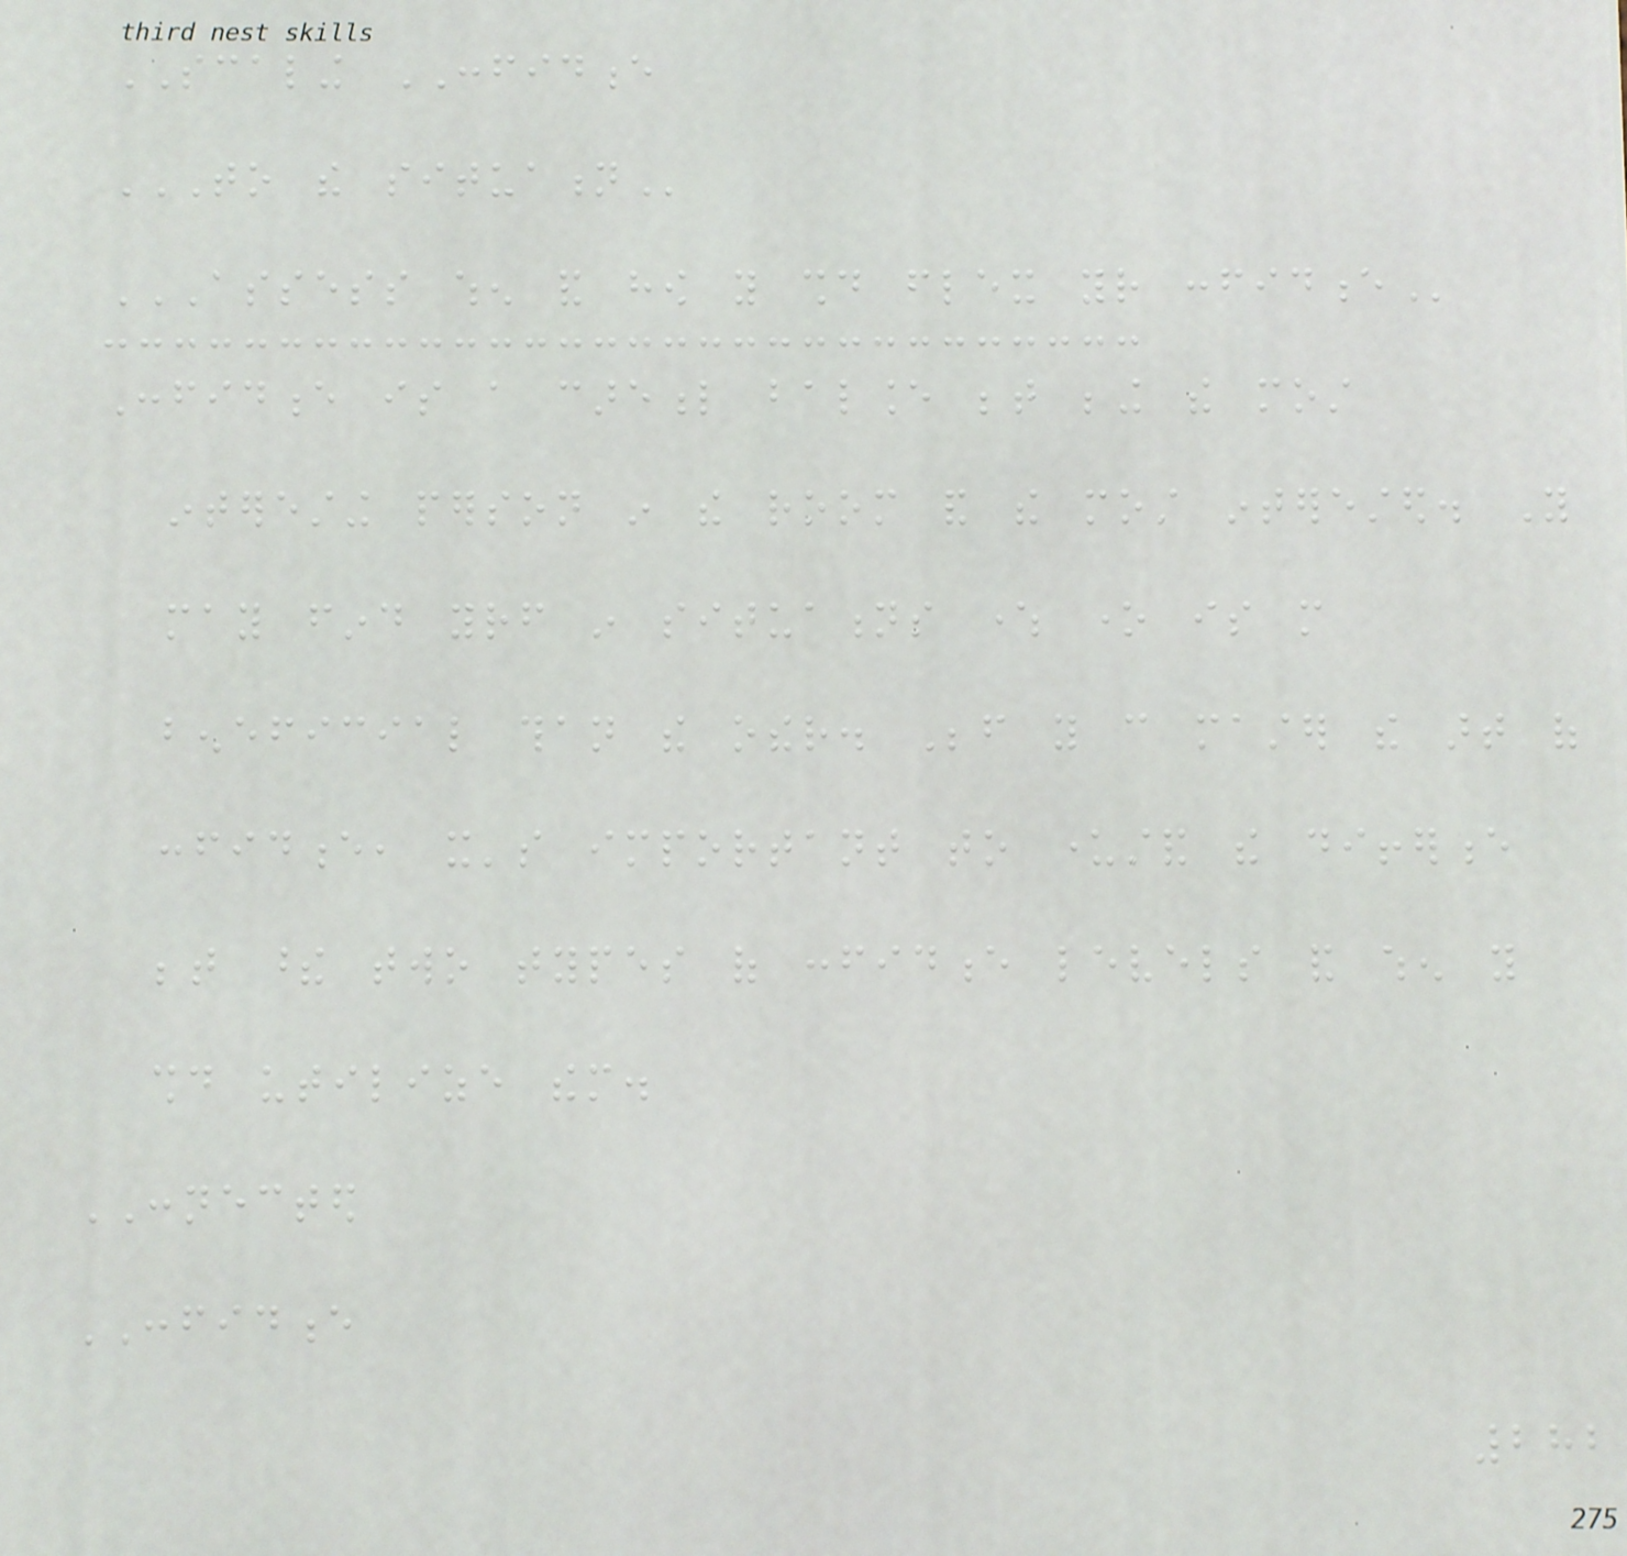SCALING CONFIDENCE
TO THE SITUATION
ASSESS WHEN AND HOW YOU SHOULD FLEX YOUR CONFIDENCE
Confidence is a careful balance between being the most
interesting person in the room and the most interested. You
may find yourself in situations where one is more
beneficial than the other. Before you can master the art of
confidence, it's important to understand the difference
between these two types of confidence levels and when you
should utilize them.
CONNECTED
CONFIDENCE
282
